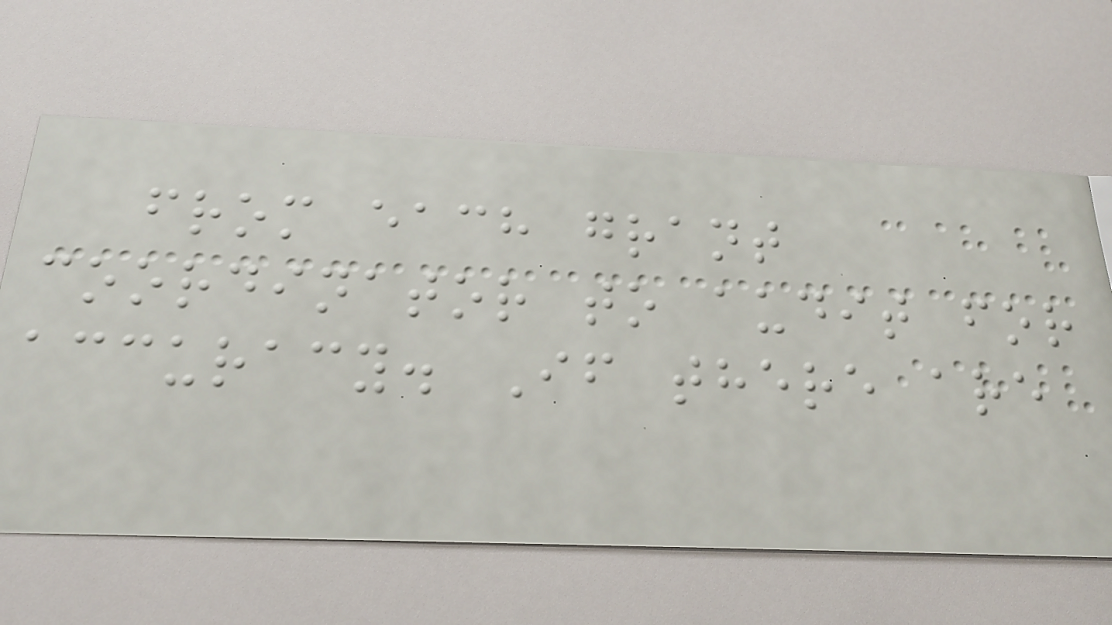from each grant
coordinator to audit for
accuracy. If there are
